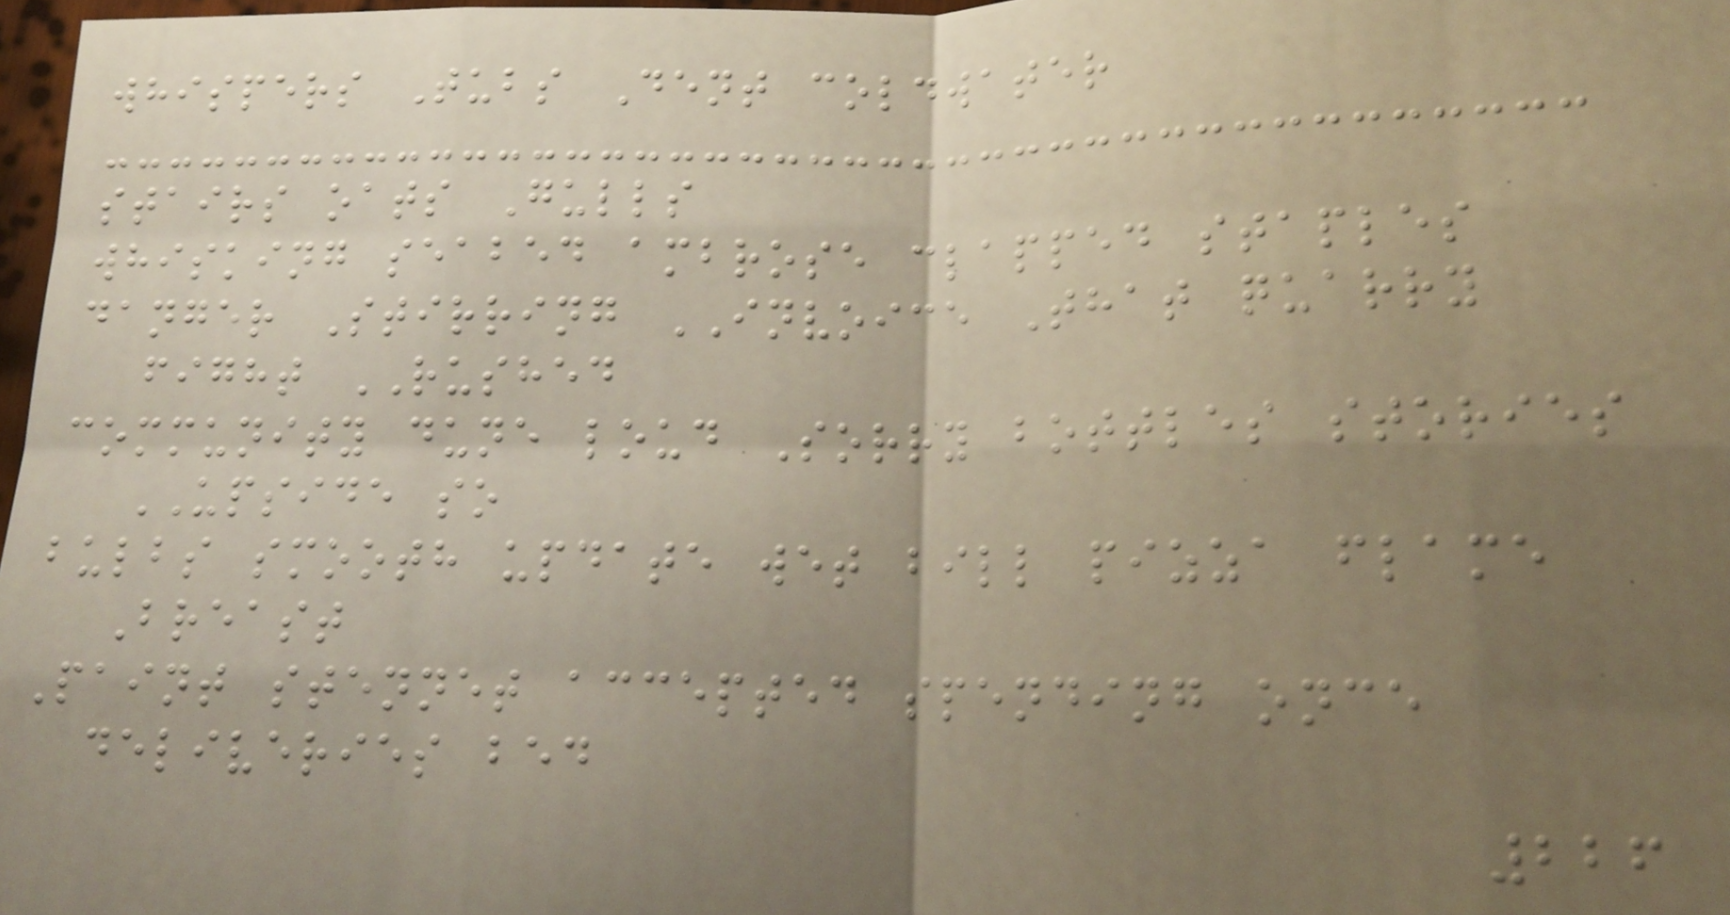whispers Tubs Dent coldwater
stairs oats Gulls
whisking seabed ambrose clapped staples
danger Stirring INVOICE That quarry
fight RUSHED
community dune loud Sorry bottles stories
UPSIDE so
bulbs smooth update wet bill pizza flame
Breast
Paint stennet accepted spending once
deliveries bed
226
